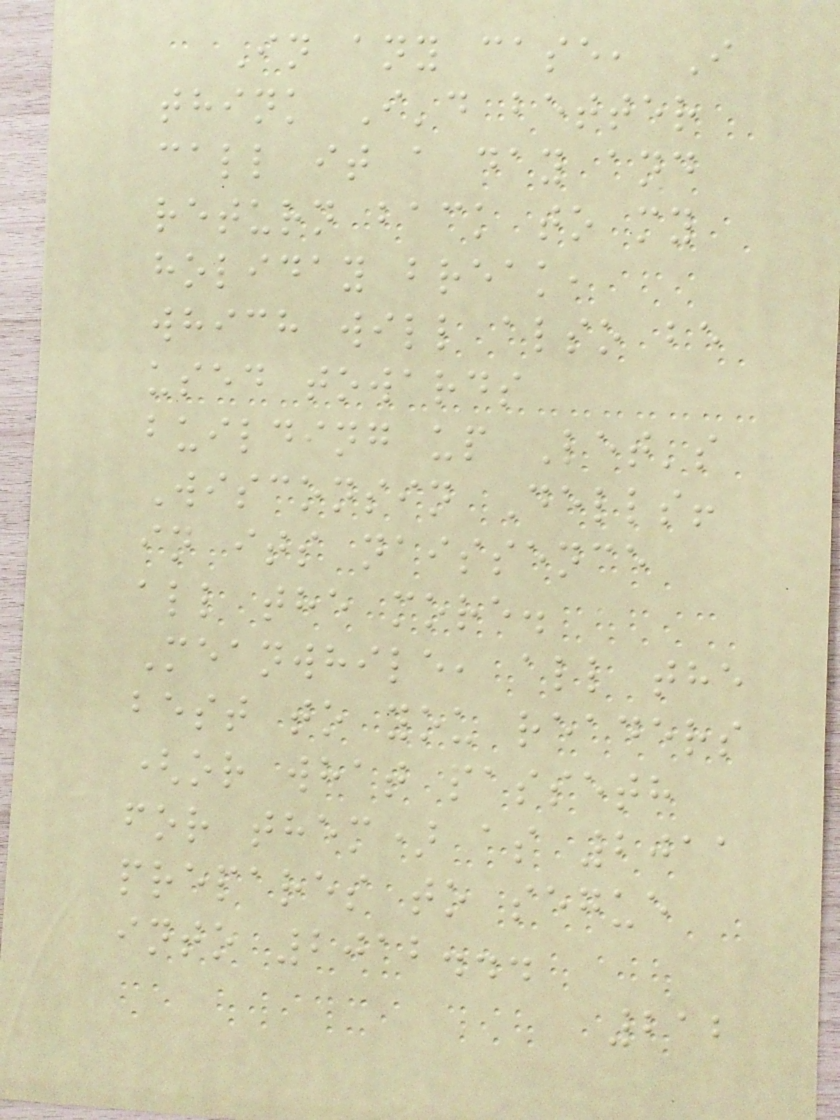In any case, I
think I'd better
call it a day and
return back to my
holiday break,
which will also be
used towards
building up Let's
Wisconsin Dells!
in its naissence
all the more.
Meanwhile, all the
best to you readers
(or what passeth
for them) as 2011
prepares to segue
into 2012...
212
